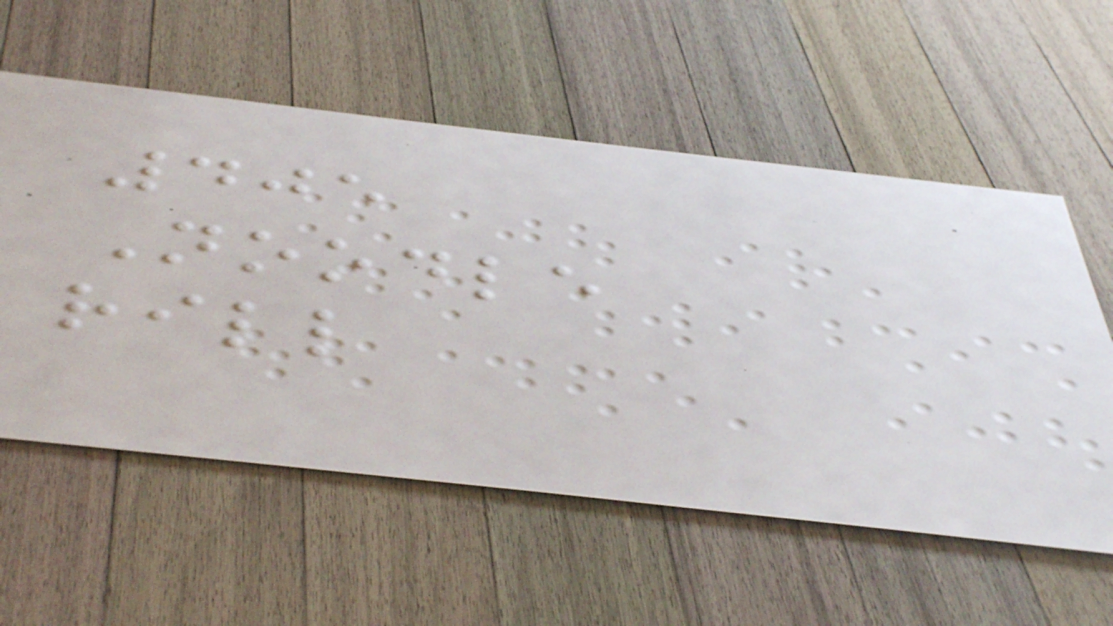405
Noodle
rill
